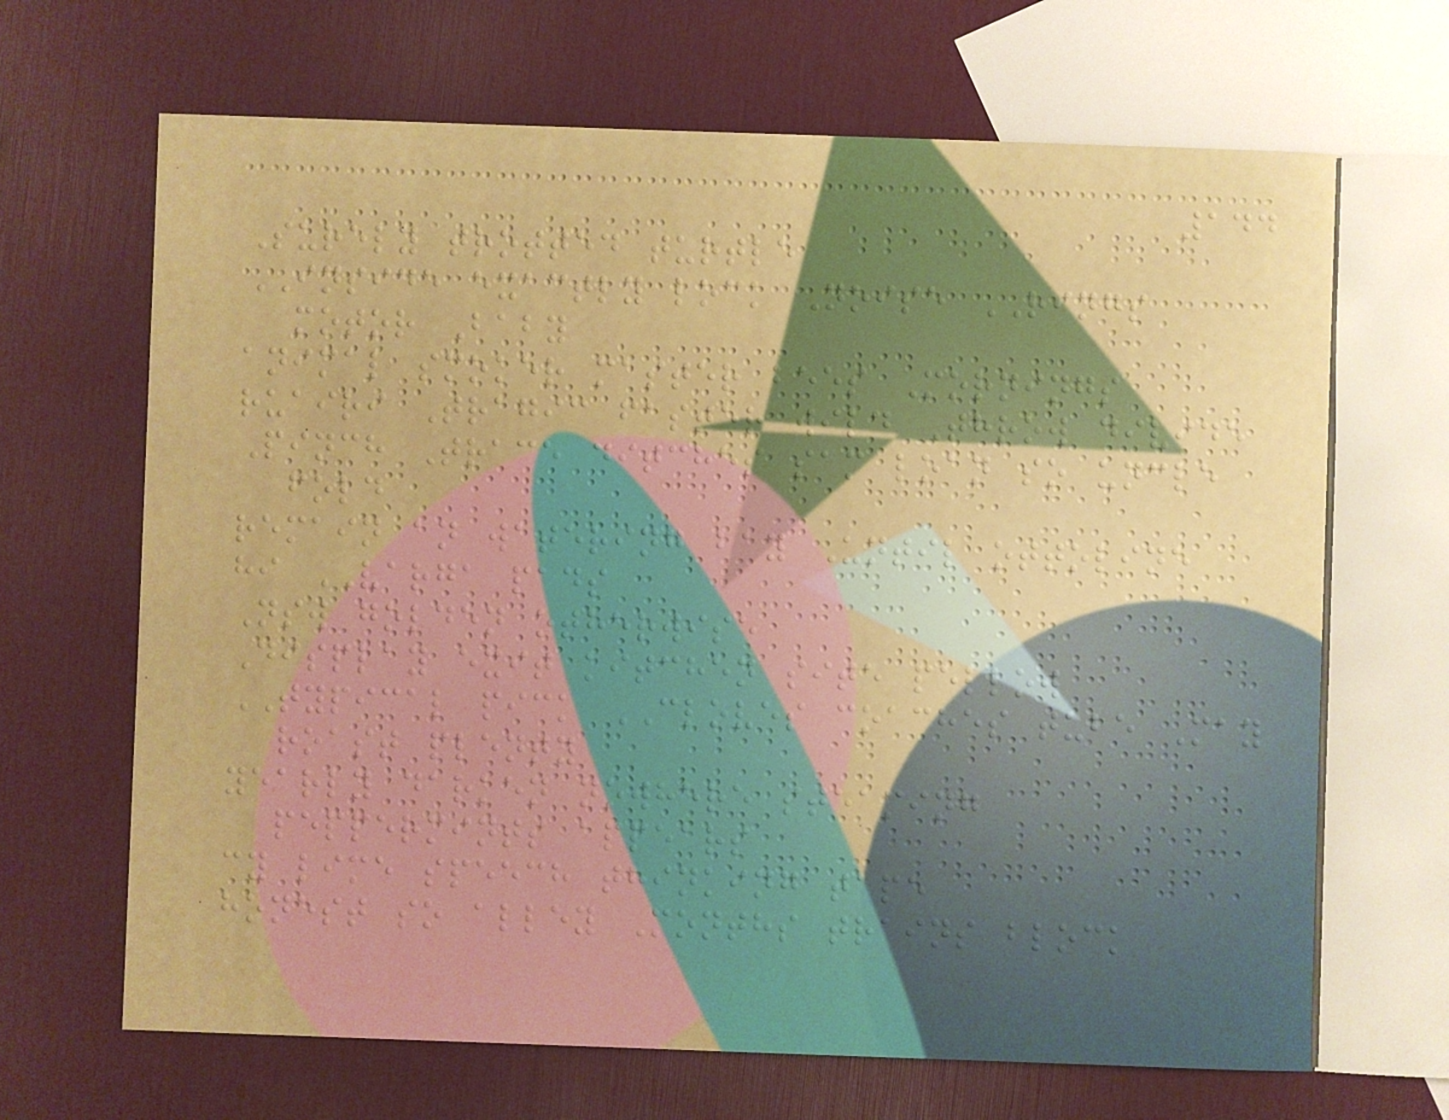144
Surely trotted turtle
INSIDE exactly lock Noise RINGS
motor Baby
animal smoker master bees Mornings
ruairi Tragic faster wild Throw divide
Pinch Trace ditches sam loan so uncle
fold
remain an watering bay Until ottoline
hi VARGA pads
Nsw golden otherwise
Display exit kitchen site pellow
TYPICAL pick CLOVES coaches tube May
roast plenty
yearly darken nowhere steaming
peppermints appears
cy lime speech thinking tape
honest so alley Months trains block
